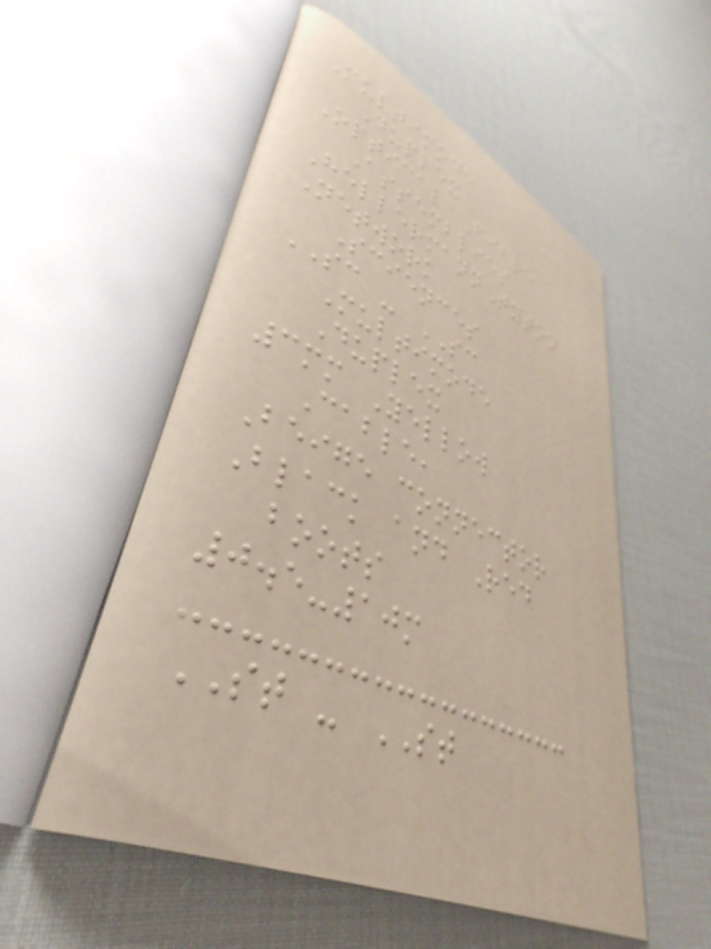Multimode
Duplex
Optical Fibre
Assemblies
HellermannTyton
Network
Sciences
SC - SC
Multimode
Duplex
3mm Yellow
Cable,
Beige connector
Black and Red
boots
0.5-10m
ST - ST
